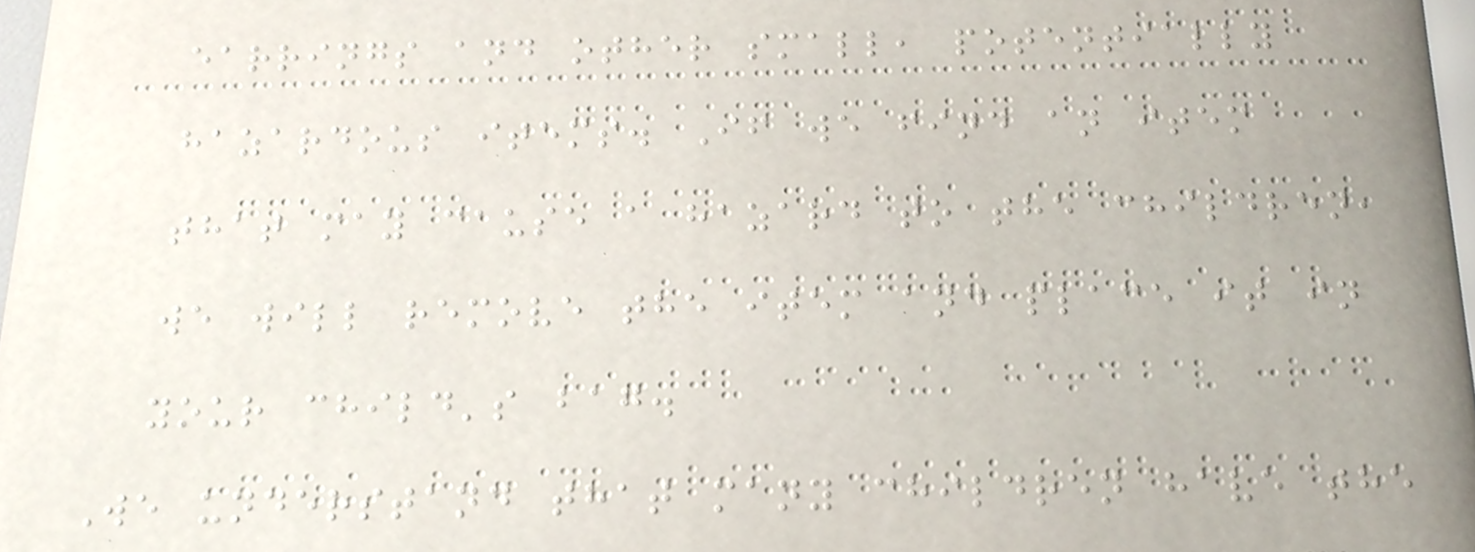earrings and other small, potentially
hazardous items. If we find an item
that may cause a hazard to the children,
we will remove the item and place it in
your child's bag.
We understand that many children have the
